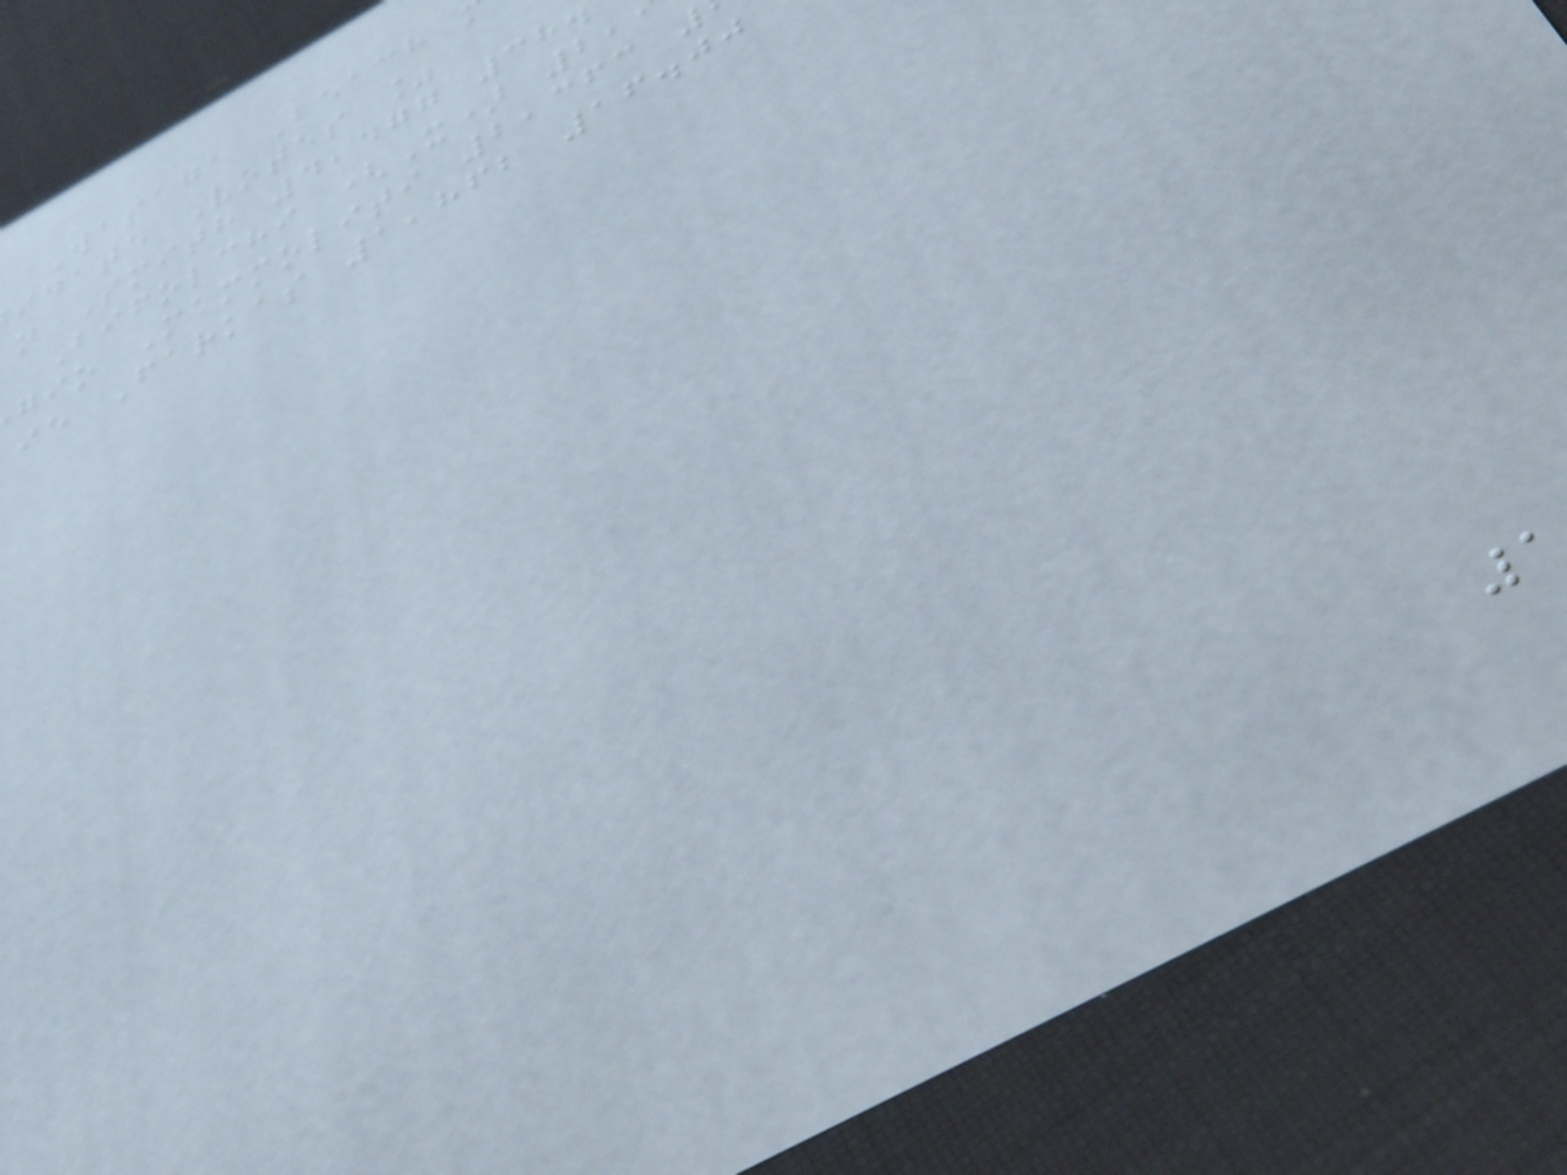Wasaga Beach
idate Votes %
n Smith 4,477 38
Bifolchi (X) 2,
gio Mammoliti 2,363
ie Farkas 1,862 16.00
